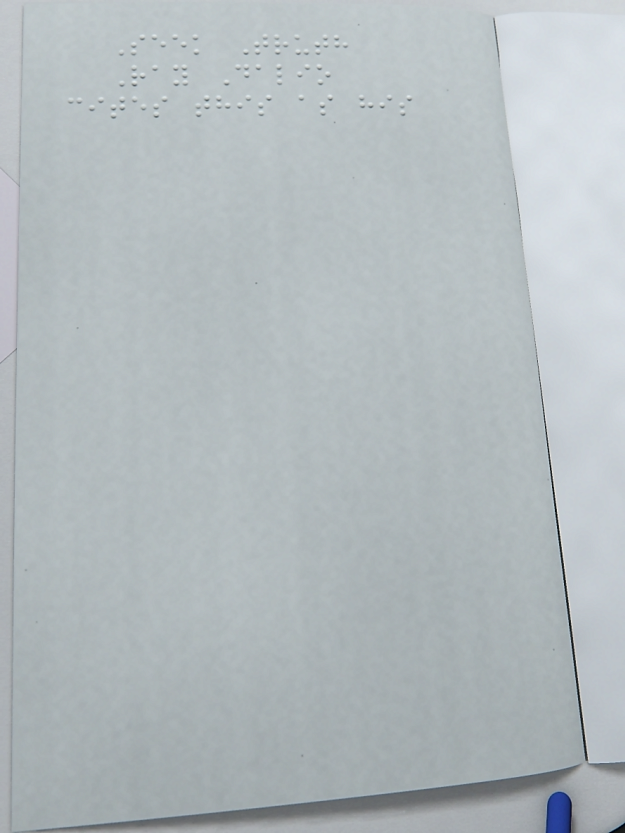Seek Truth
Ray Dalio
cites this as his
